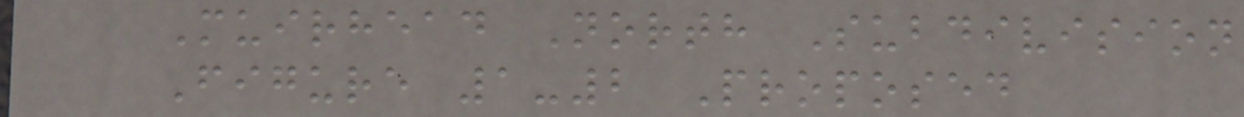Muirhead North Subdivision
Figure 1-2 Proposed
